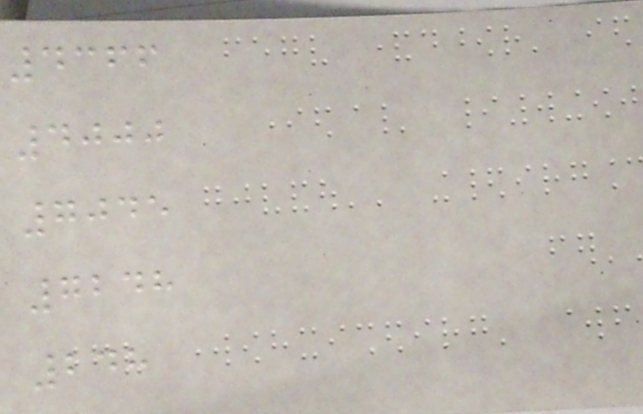4366
4000
7045
7248
248
